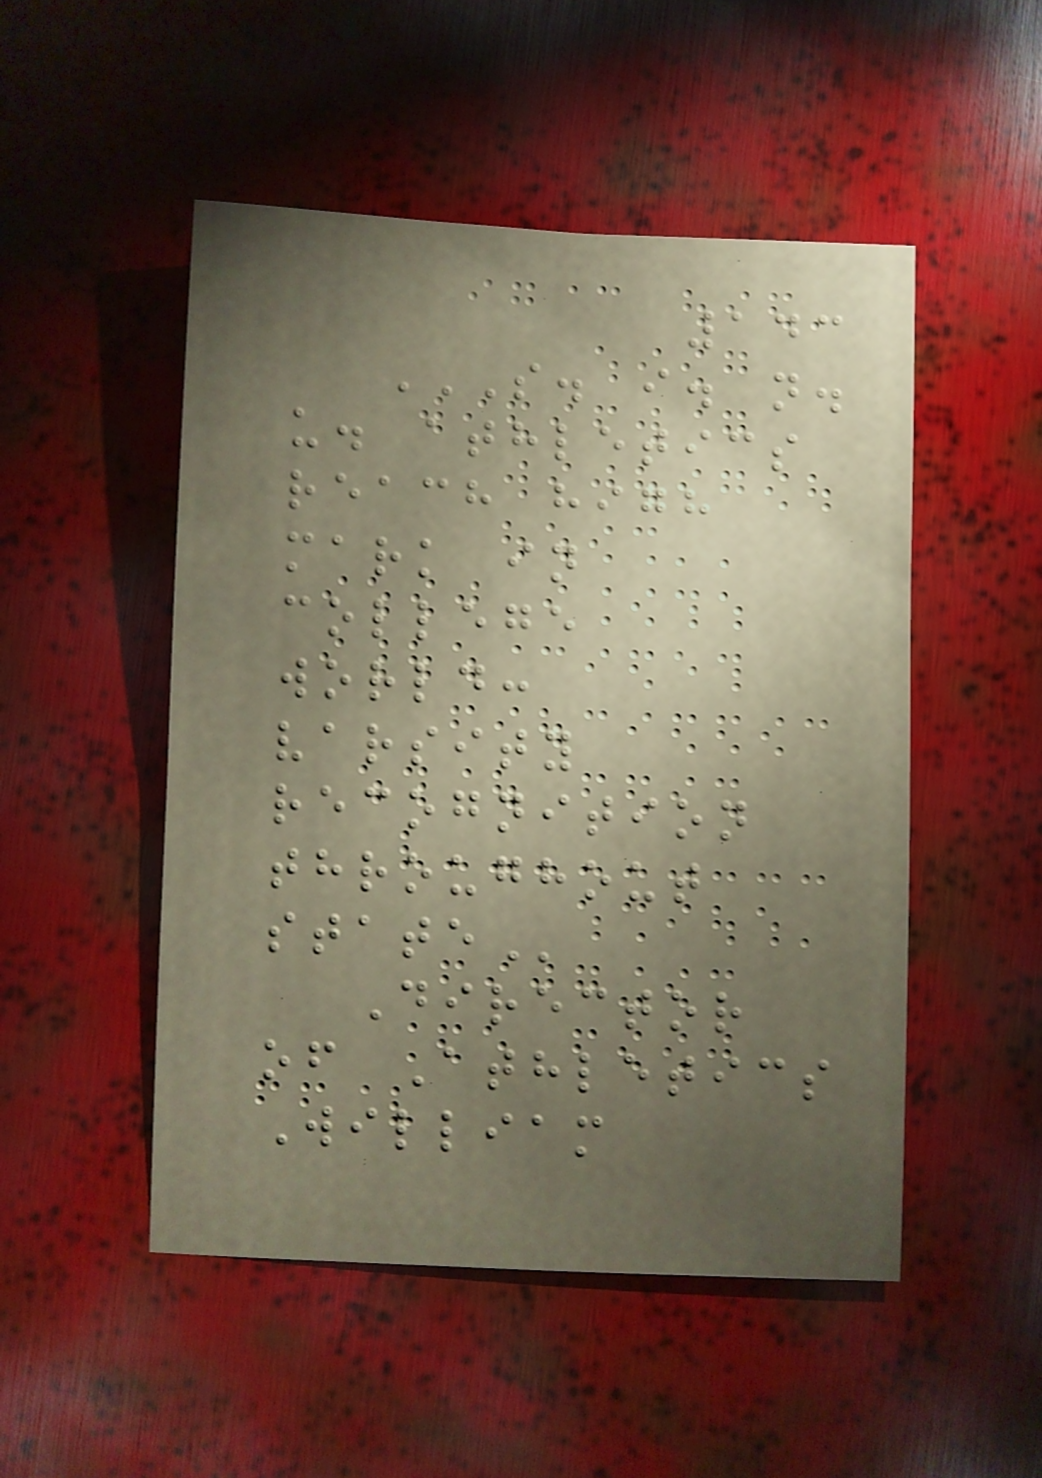143
S. I. N.
U. ATHLETICS
REACH HIGH
MARK IN
COLLEGE
WORLD:
VARSITY
RECOGNITION
THROUGHOUT
STATE
Director
of Athletics
William
